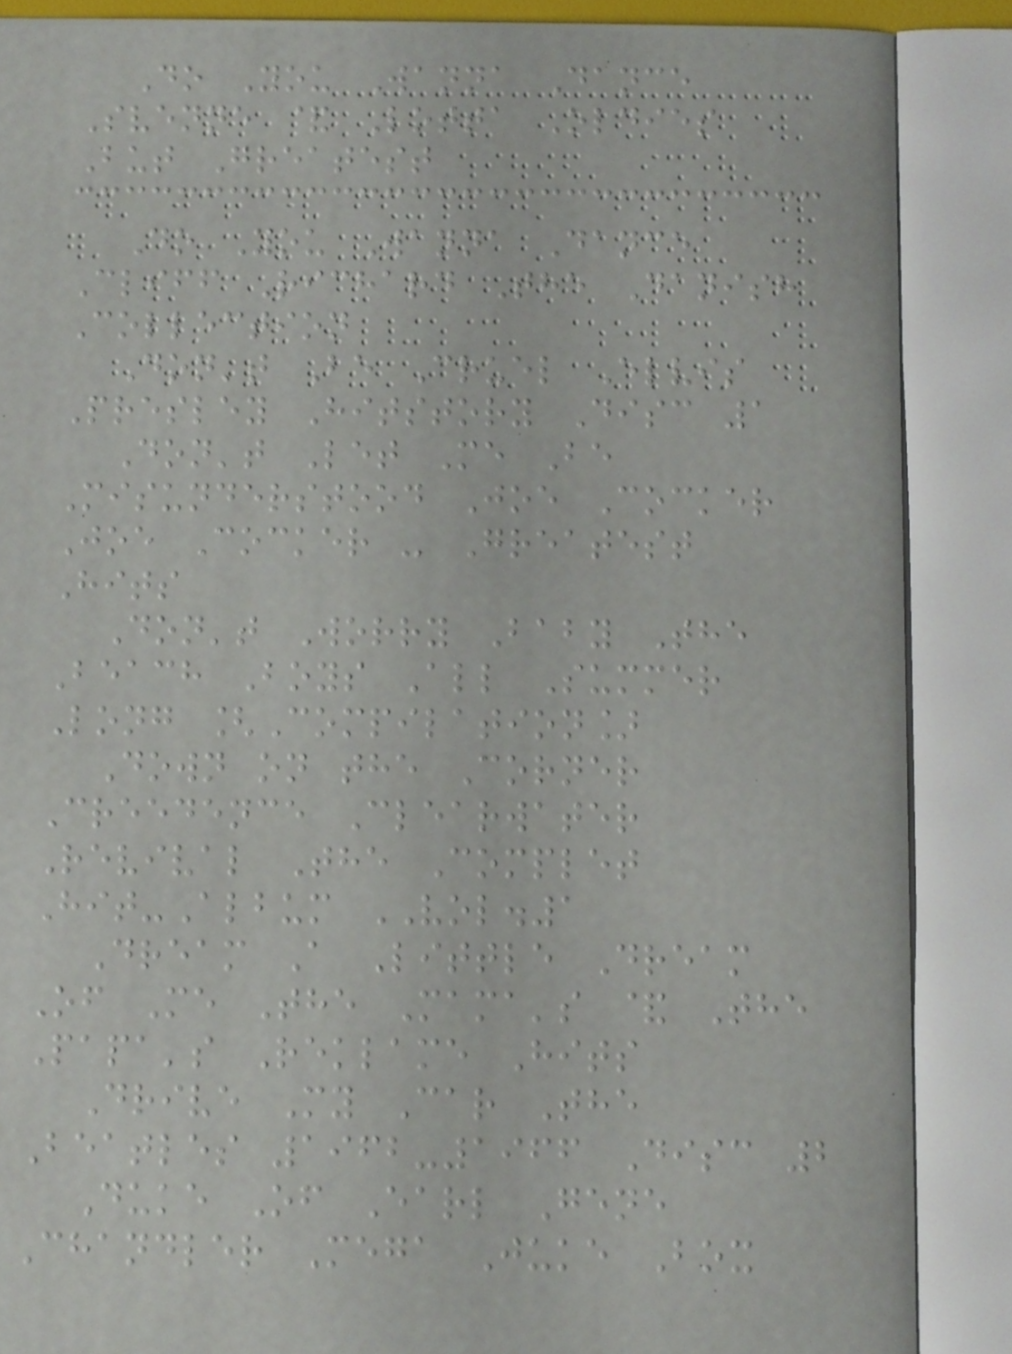Do You Wanna Dance
Svenne & Lotta Oldies
But Greatest
Do You Wanna Dance
Cliff Richard The Danish
Collection
Don't Be Cruel Elvis
Presley Hitstory Disc 1
Don't Let Me Be
Misunderstood Joe Cocker
Joe Cocker - Greatest
Hits
Don't Worry Baby The
Beach Boys All Summer
Long [Compilation]
Down on the Corner
Creedence Clearwater
Revival The Complet
Hit-Album VOL.1
Dream A Little Dream
Of Me The Mama's & The
Papa's Reklame Hits
Drive My Car The
Beatles 1962-1966 Disc 2
Duke Of Earl Gene
Chandler Mega Juke Box
